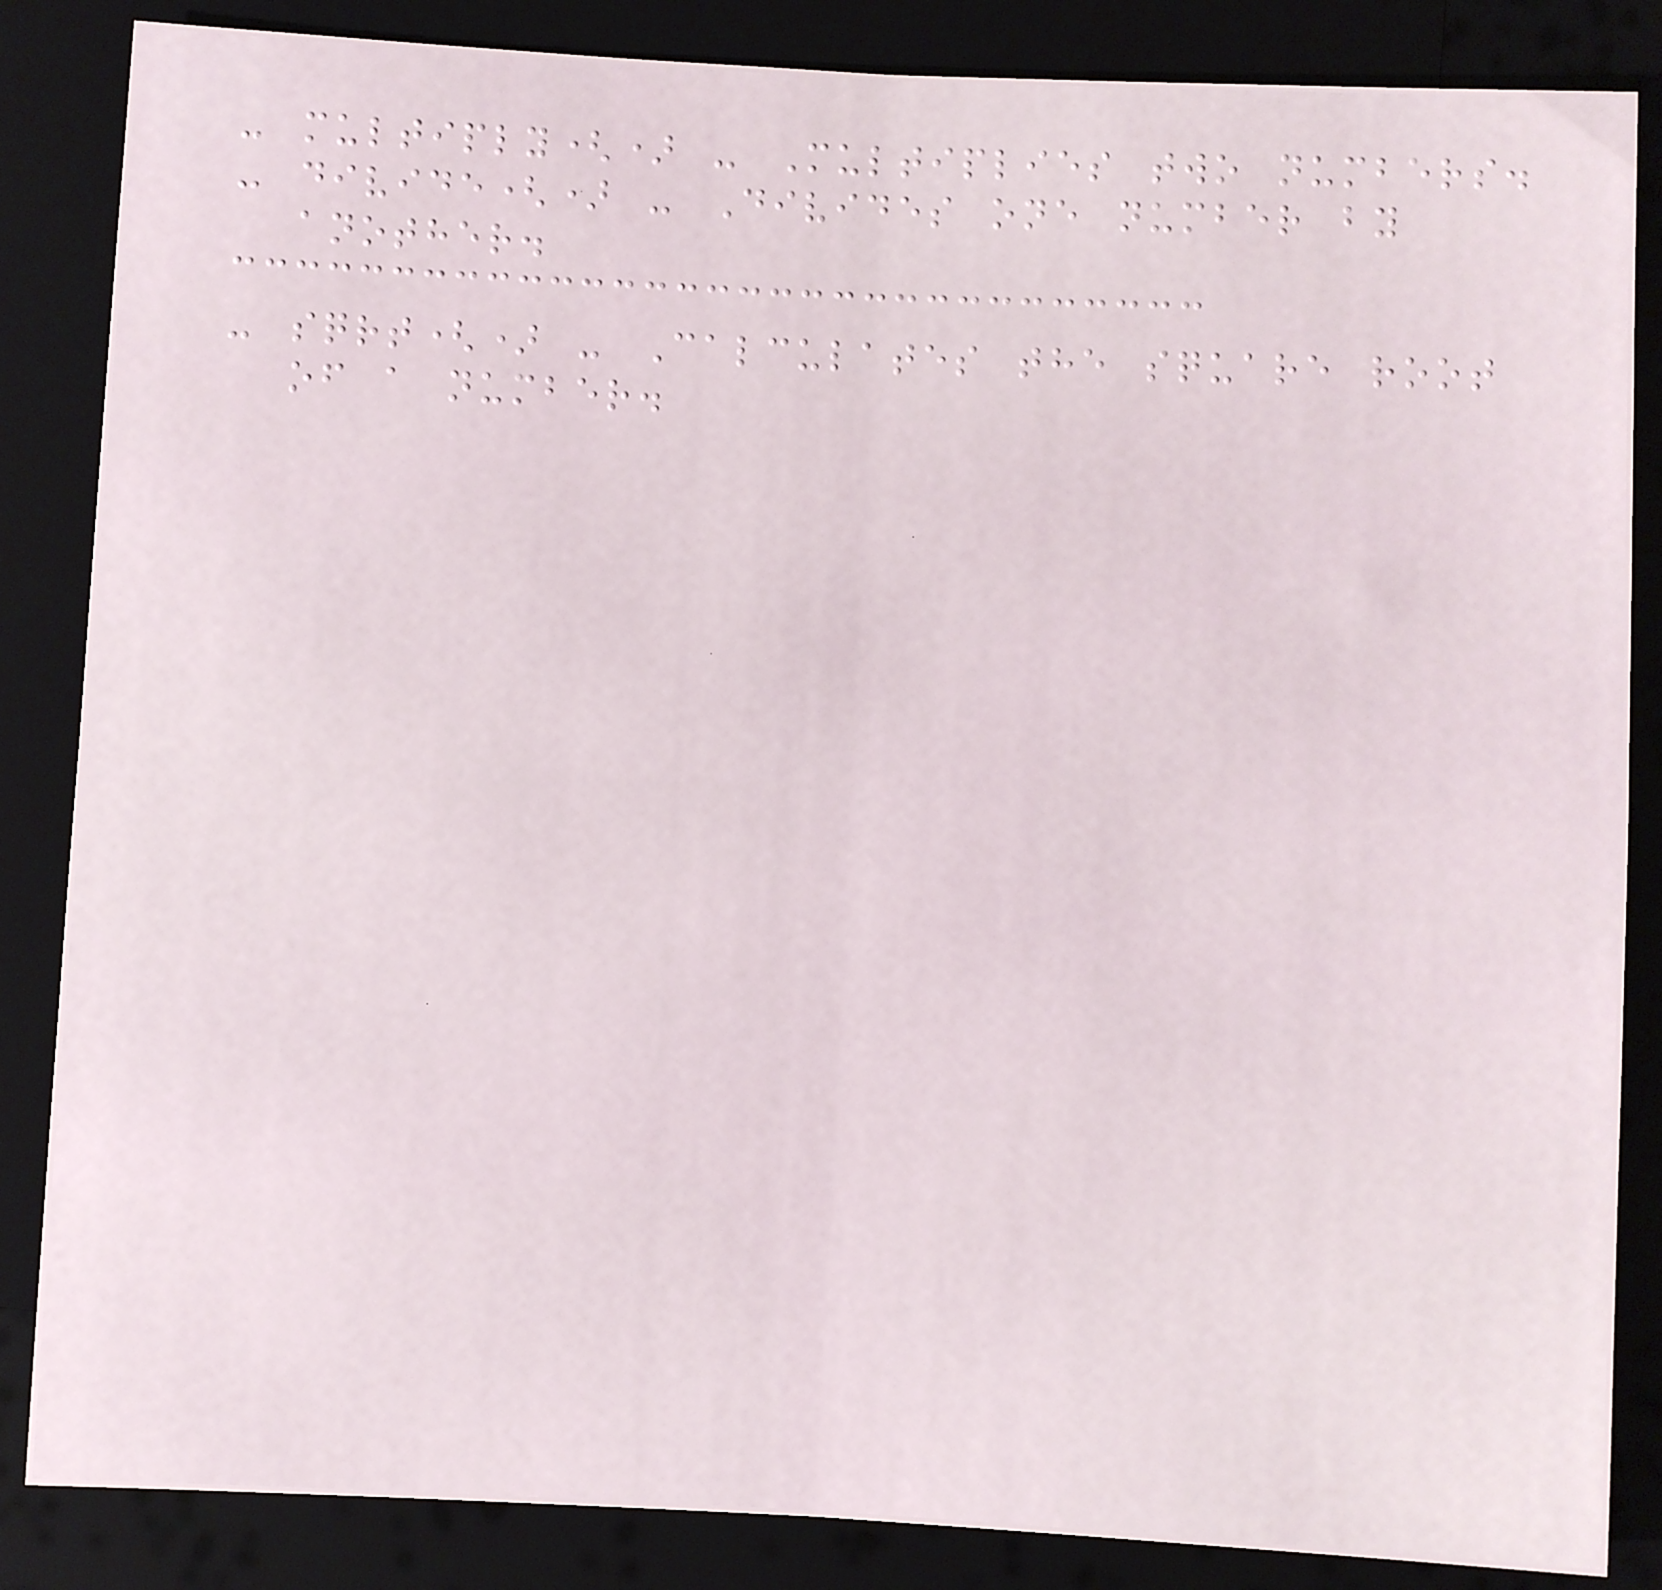- multiply() - Multiplies two numbers.
- divide() - Divides one number by
another.
- sqrt() - Calculates the square root
of a number.
